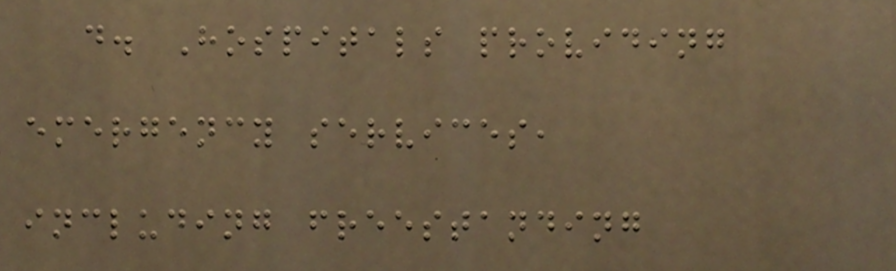d. Hospitals providing
emergency services,
including freestanding
